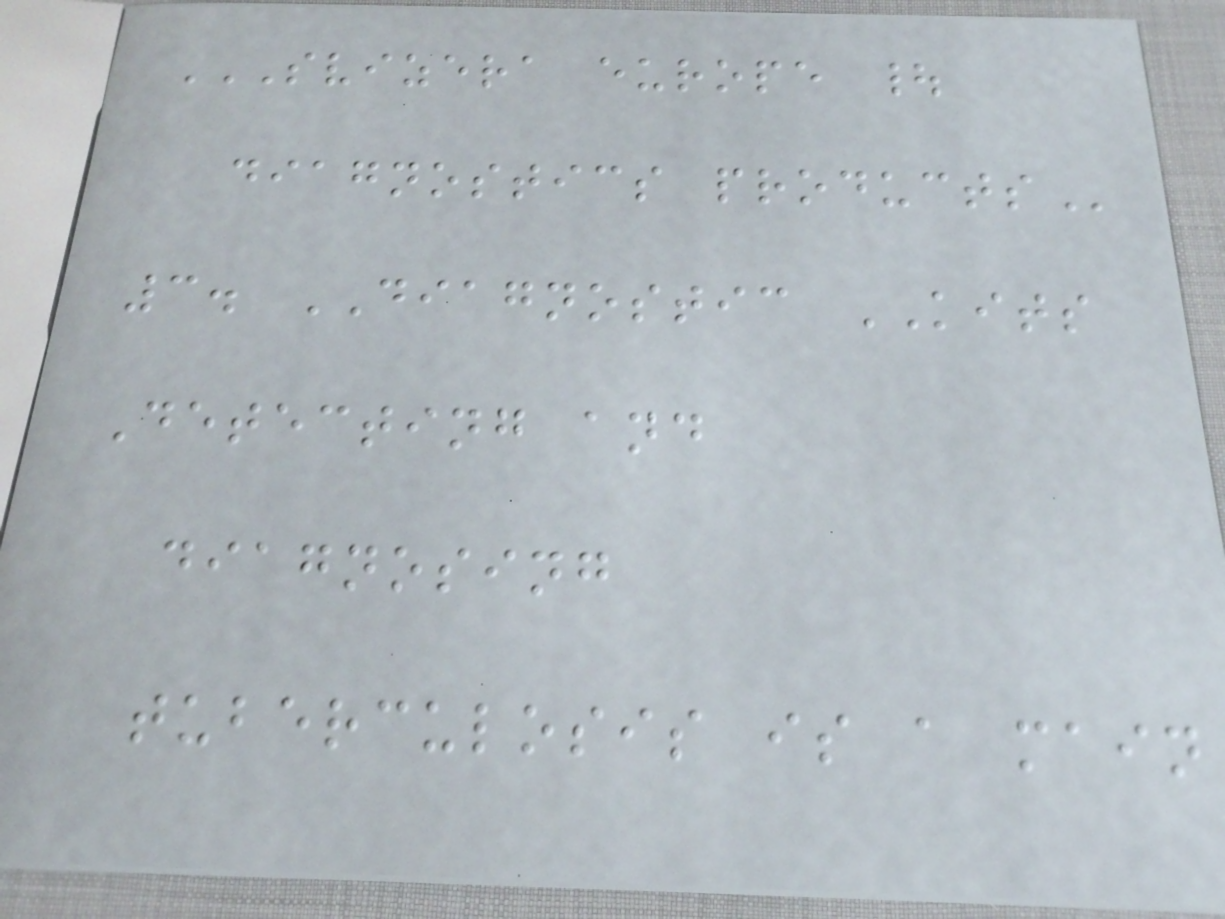SVIZERA EUROPE |
DIAGNOSTICS PRODUCTS
3. DIAGNOSTIC KITS
Detecting and
diagnosing
tuberculosis is a main
